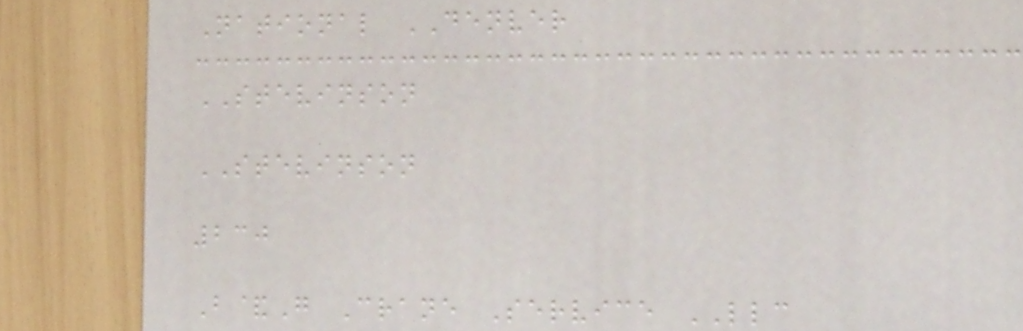National DENVER
STEVINSON
STEVINSON
230
B&G Crane Service LLC
